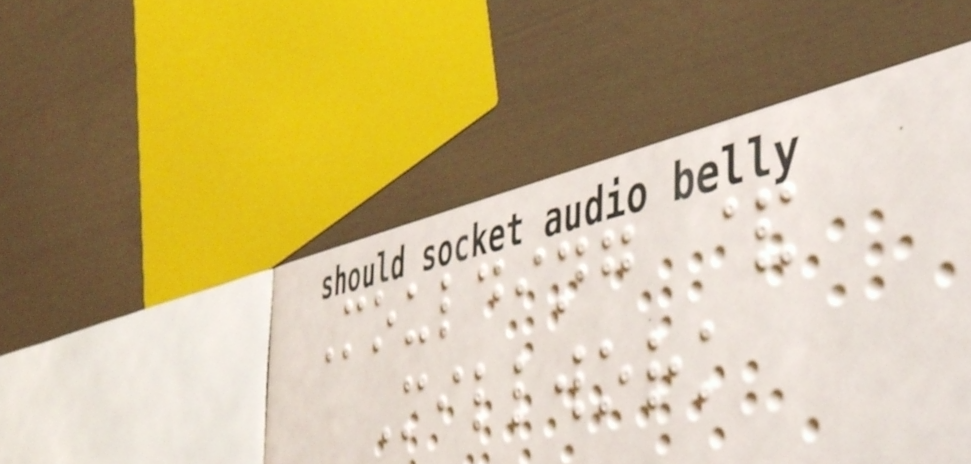Moulding &
Millwork
